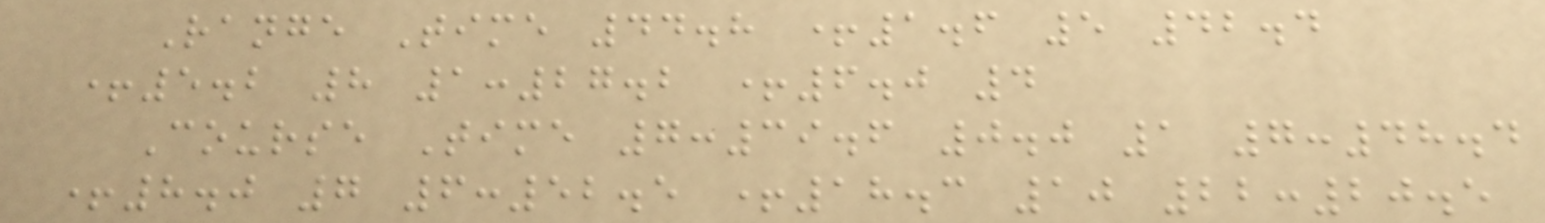Range Time 44.8 +1.6 5 42.4
+5.2 8 1:27.2 +6.0 4
Course Time 7:39.6 0.0 1 7:48.4
+8.0 7 6:52.5 +18.3 10 22:20.5
